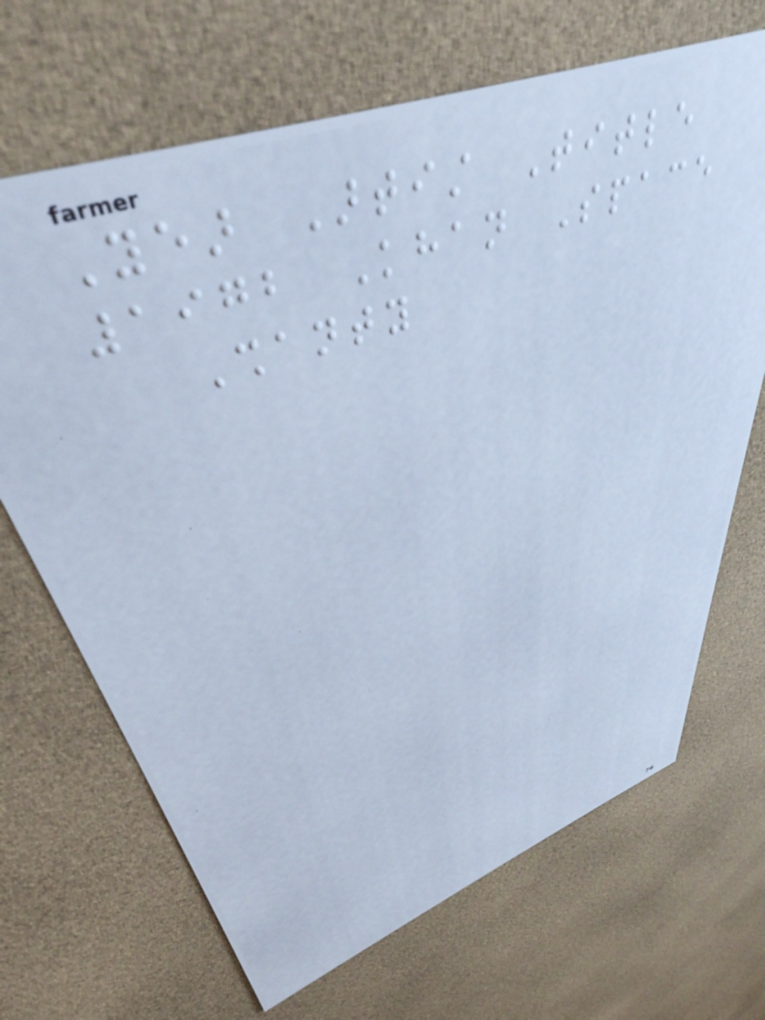Year Artist Title
1972 Khan Space
Shanty
